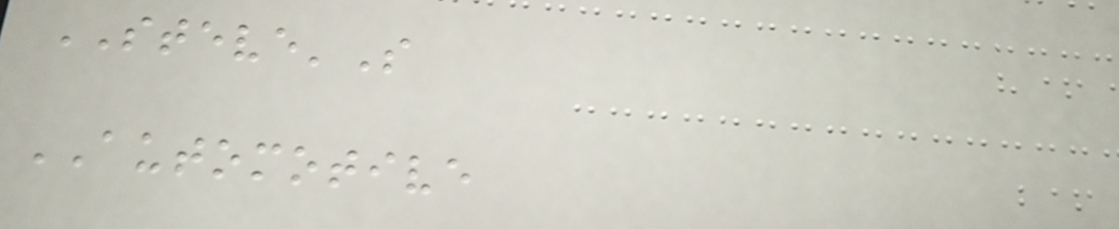STEVE'S
AUTOMOTIVE
